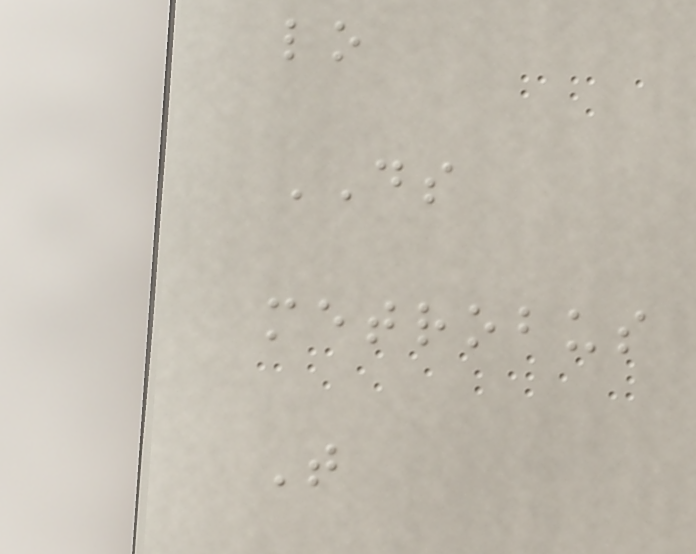lo
DS
metrobus
T
